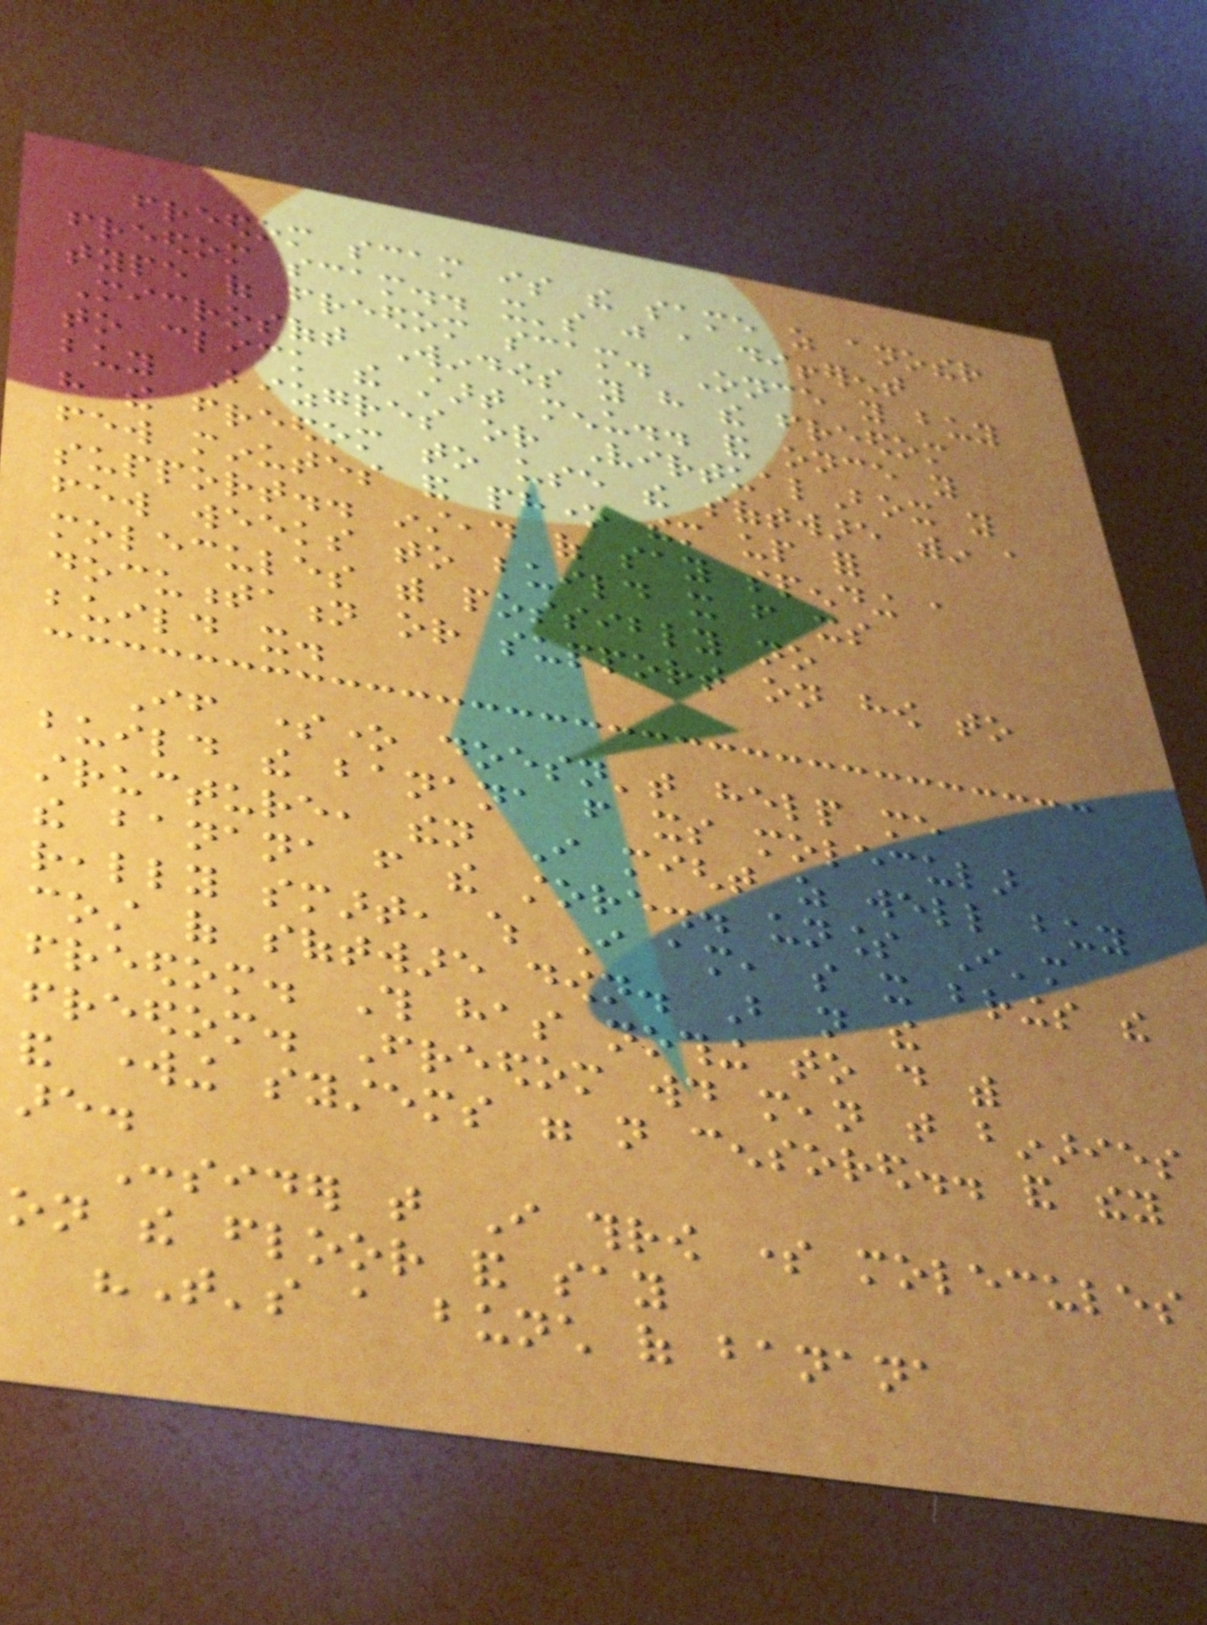freedom scam is the same as another
freedom scam.. it's just a different
type of freedom scam. Once you buy
Microsoft Windows you have the freedom
to click the start menu.. and once you
buy Bizgres or VirtualBox you
have the freedom to use the software within a
few minutes and phone them up for
support.. instead of say spending a
few weeks to build it from its
molecules with possibly no
documentation or support on how to
build it.
If someone doesn't help me
build the banana from its molecular
structure, then I might as well buy
the banana from the store.. unless I'm
really smart, which I am, so it brings the
cost of software down. But not the
freedom. This has nothing to do with
freedom. Freedom would mean that binaries
and working systems were not censored.. and they
are.
Consider that I throw some molecules
on the floor and say
"That's a bunch of banana
